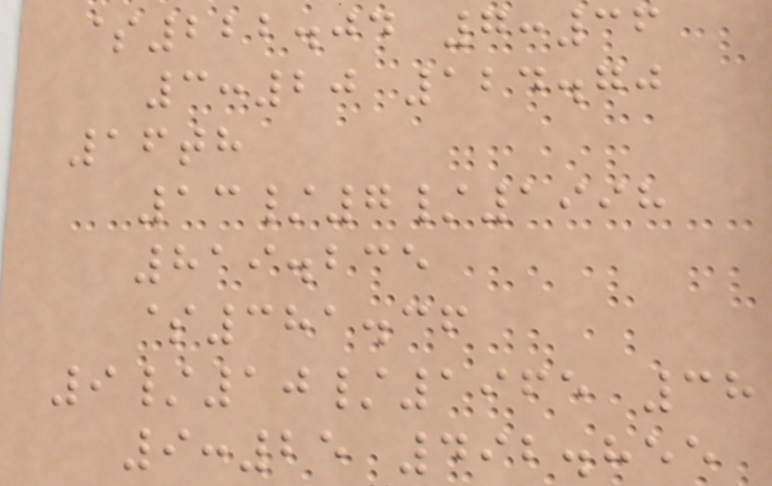$222.04 7:36
3:20 124.70
16th
13/7/1998
819.235
$381.36
9/10/1965 38
9:25 492.855
